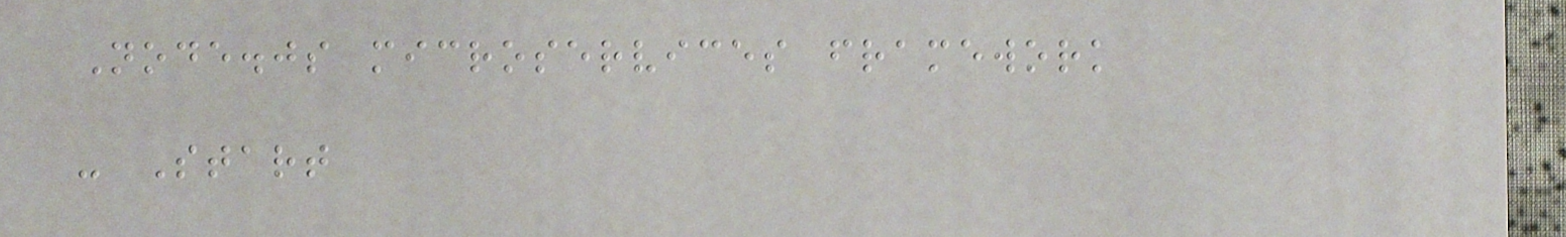Node.js microservices framework
- Start
